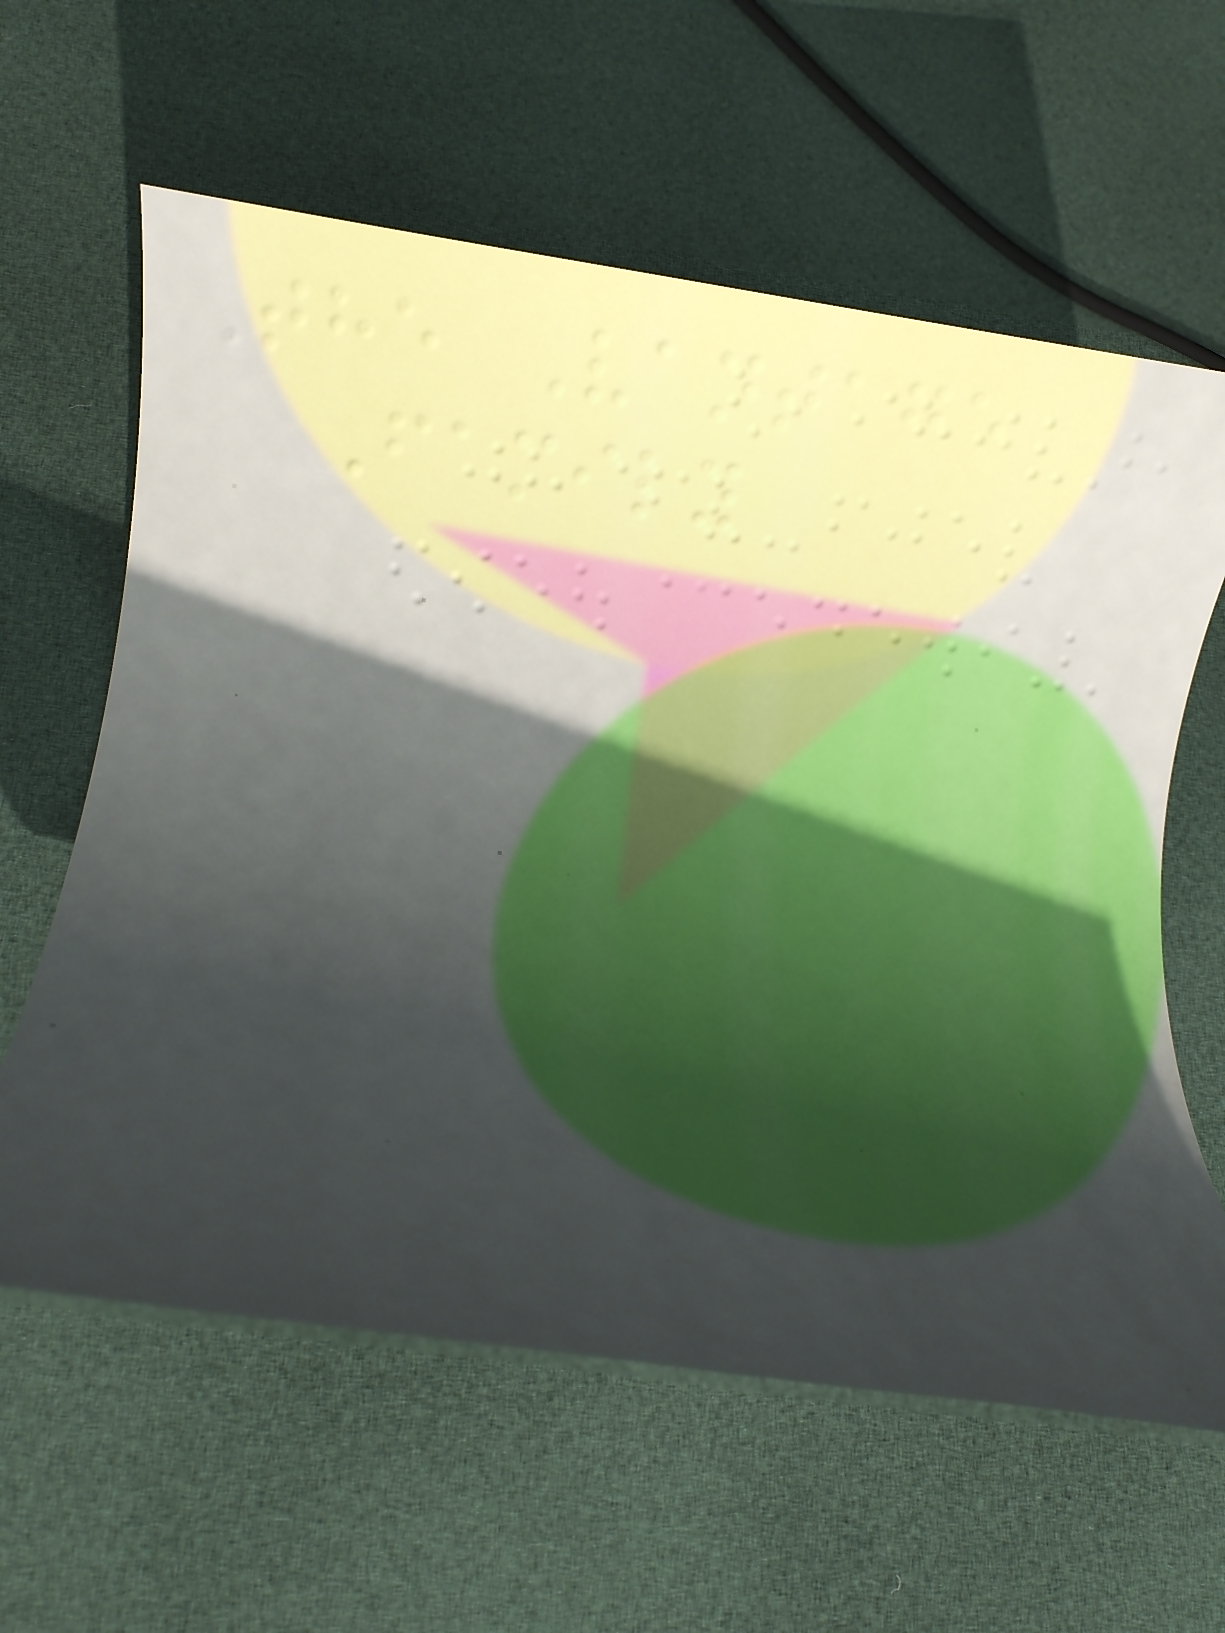The Vantage
Family
